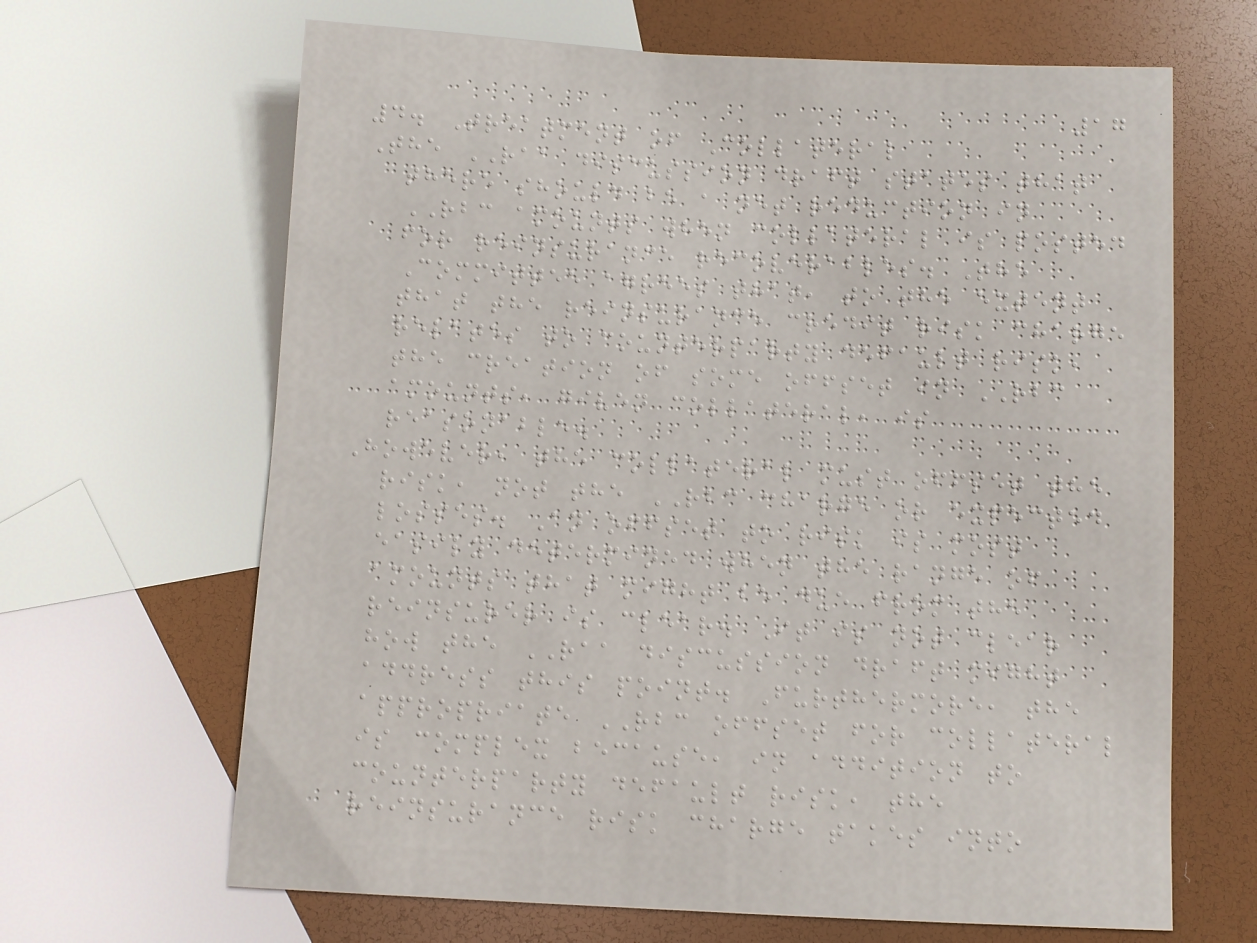17
4. Treatment of Collateral
The RAA discussion draft states that
there should be a net reduction in
RBC amounts when collateral is posted
for reinsurance recoverables. The
Committee agrees that, to the extent
that the reinsurance credit risk charge
relates to counterparty default risk,
the creation of some offset in RBC
amounts, given collateral, is
reasonable.
However, the collateral must offset the
risk, not the RBC charge or expected
losses. An offset to risk is most
easily determined when the range of
amounts that might be due from the
reinsurer is clear. It is not clear
how the RAA discussion draft might
address this point. Furthermore, the
appropriate RBC offset for collateral
is complex because, in addition to
counterparty default risk, the
reinsurance risk charge takes into
